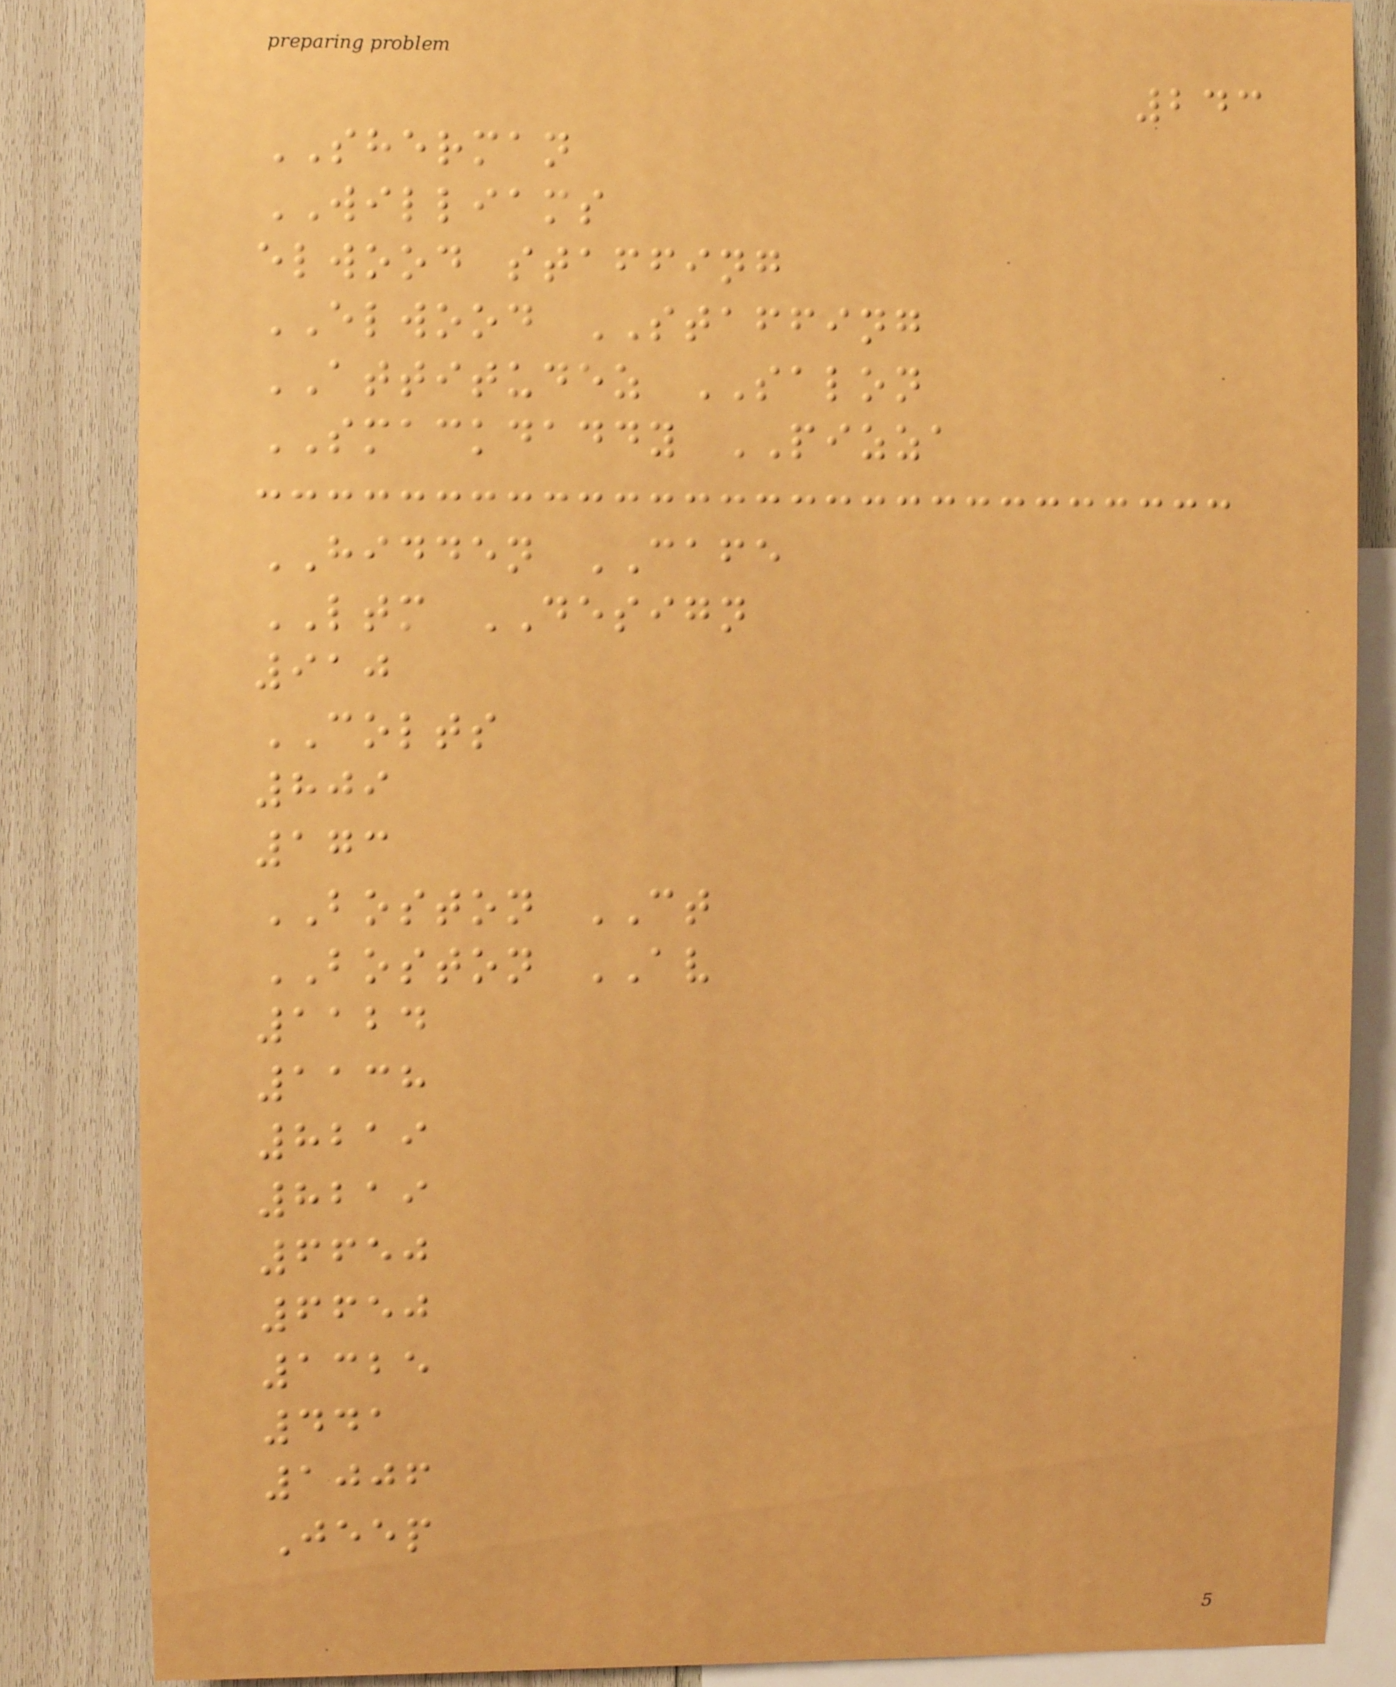243
SHERMAN
WILLIAMS
elwood staffing
ELWOOD STAFFING
ATTITUDEZ SALON
SMACKDADDY PIZZA
HIDDEN CAFE
LTM DESIGN
910
COLTS
809
173
BOSTON CT
BOSTON AV
1124
1138
8219
8219
6650
6650
1325
441
1006
Jeep
